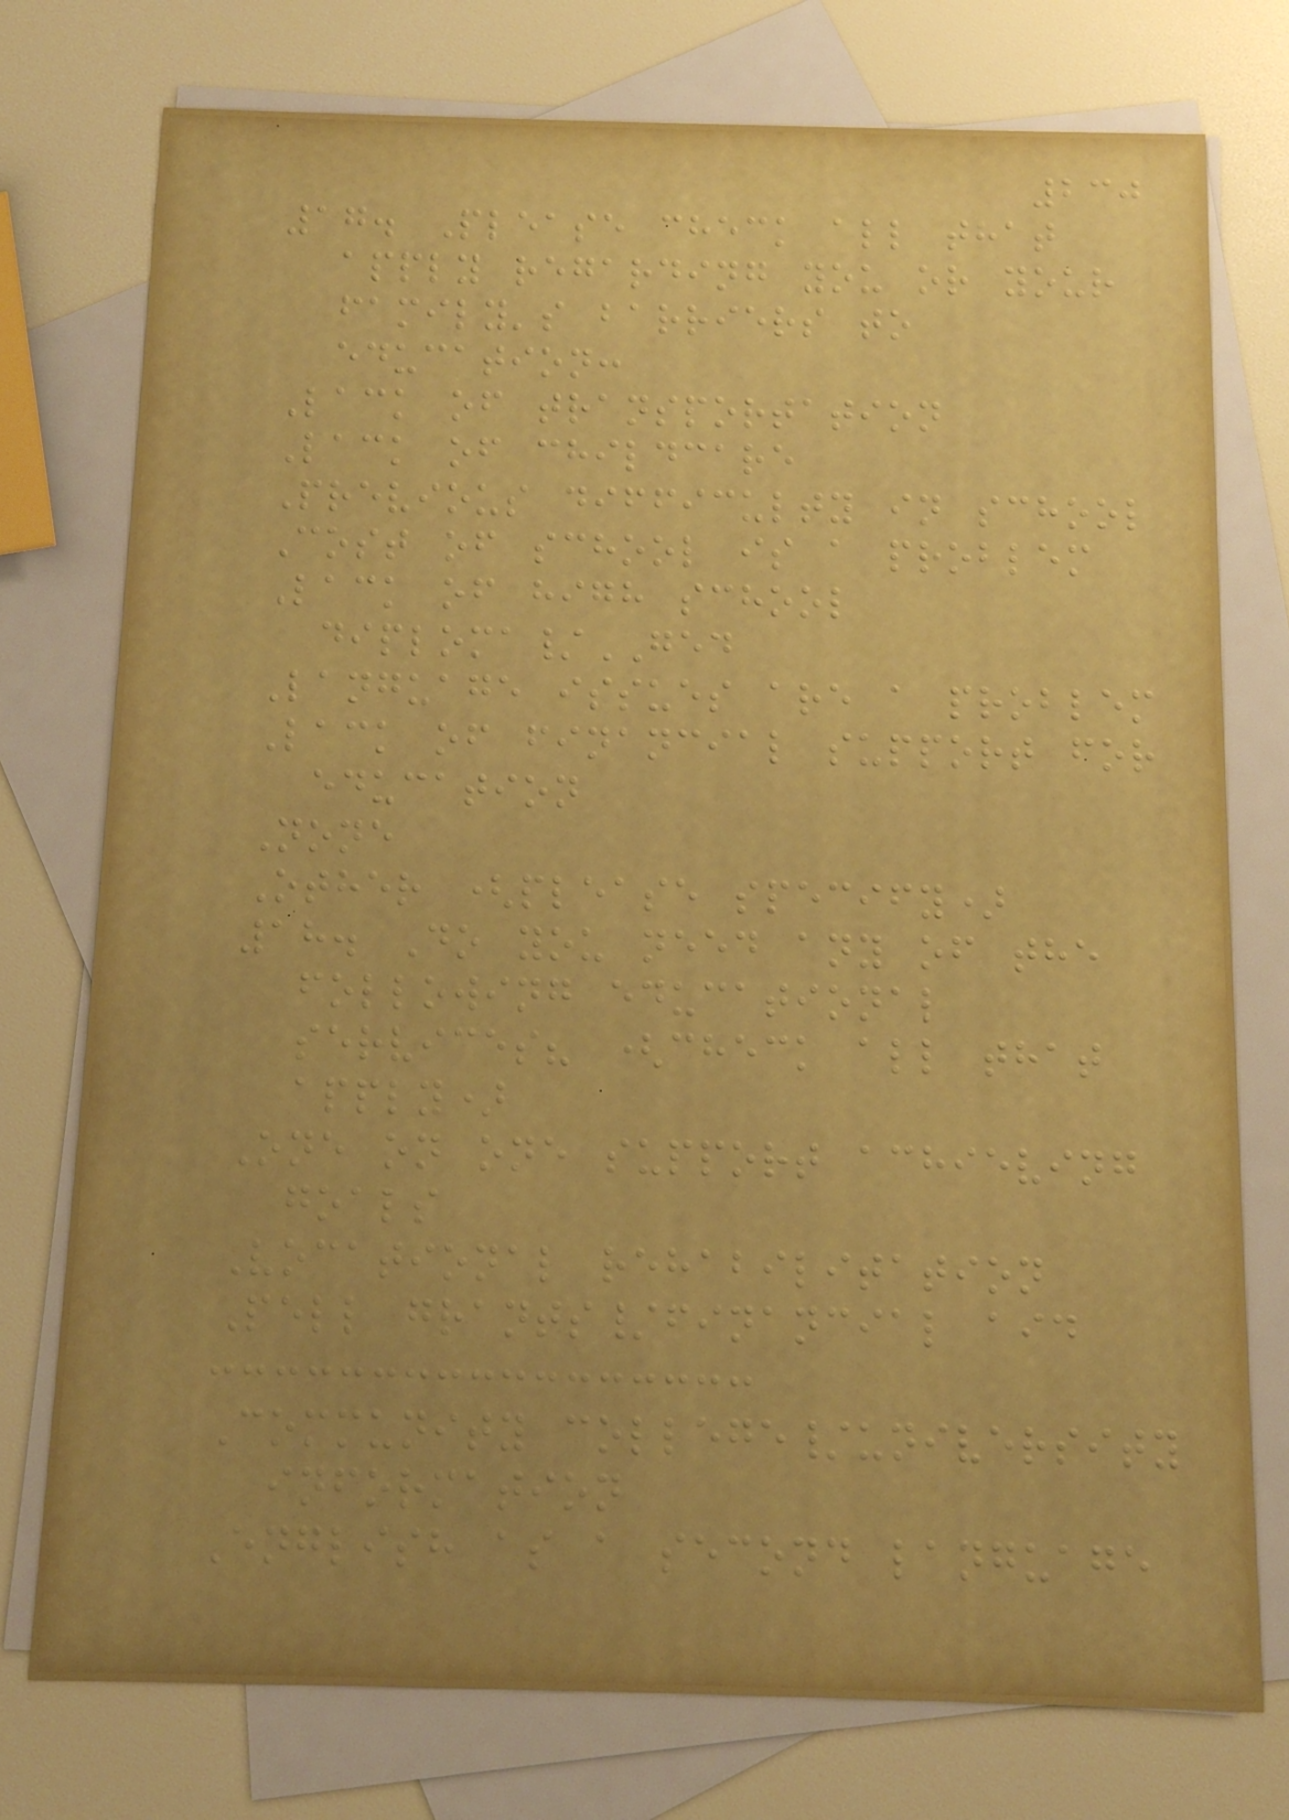230
17. Please check all that
apply regarding you or your
family's barriers to
education:
Lack of transportation
Lack of childcare
Previous difficulty in school
Cost of school is a problem
Lack of high school
diploma/GED
Language issues are a problem
Lack of financial support for
education
None
Other (please specify)
18. Do you need any of the
following educational
services? (check all that
apply)
One on one support achieving
goals
Vocational rehabilitation
Pell grants/financial aid
Community college/university
information
English as a second language
